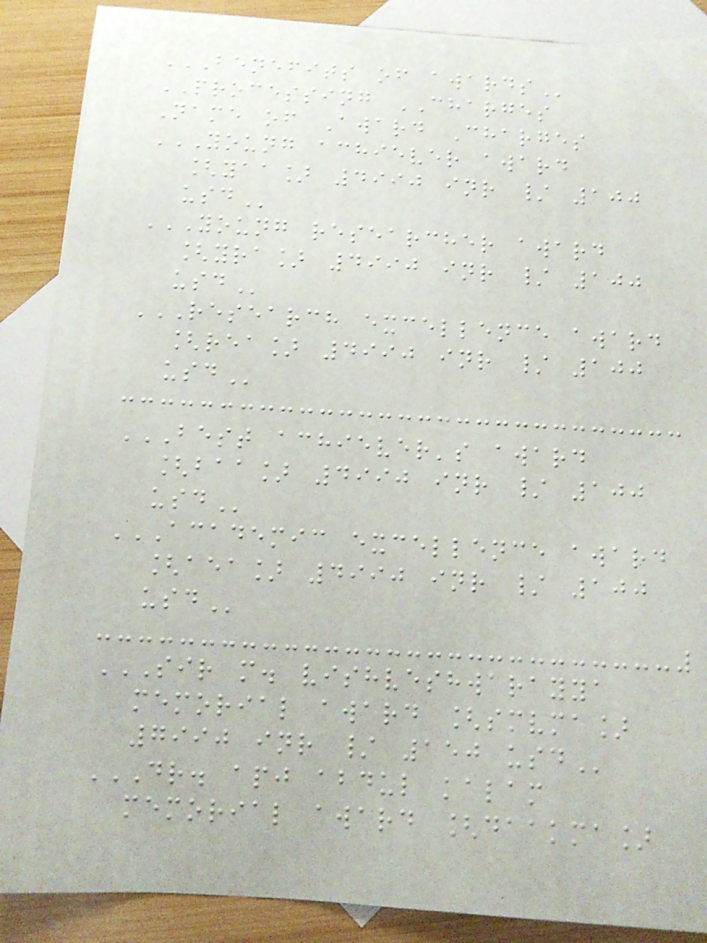BENEFITS OF AWARDS
PROCESSING CHARGES
Name of Award Charges
YOUNG ACHIEVER AWARD
[YAA] 4990 INR / 100
USD
YOUNG RESEARCHER AWARD
[YRA] 4990 INR / 100
USD
RESEARCH EXCELLENCE AWARD
[REA] 4990 INR / 100
USD
BEST ACHIEVER'S AWARD
[BAA] 4990 INR / 100
USD
ACADEMIC EXCELLENCE AWARD
[AEA] 4990 INR / 100
USD
SIR M. VISHVESHWARAYYA
MEMORIAL AWARD [SMVMA]
7990 INR / 150 USD
DR. APJ ABDUL KALAM
MEMORIAL AWARD [DAAKMA]
